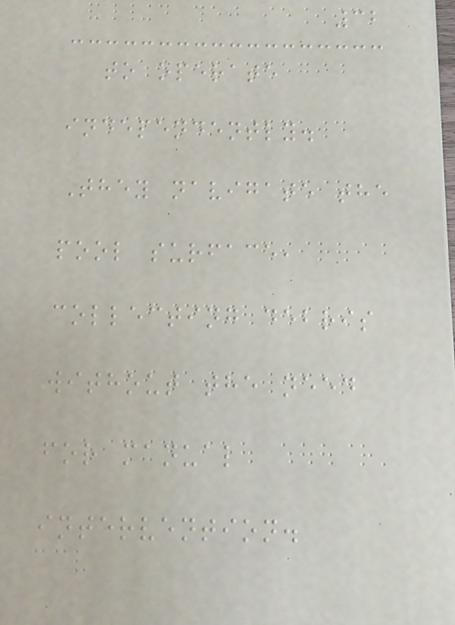32
to operate
independently.
They navigate the
pool surface,
collecting debris
without the need
for manual
intervention.
